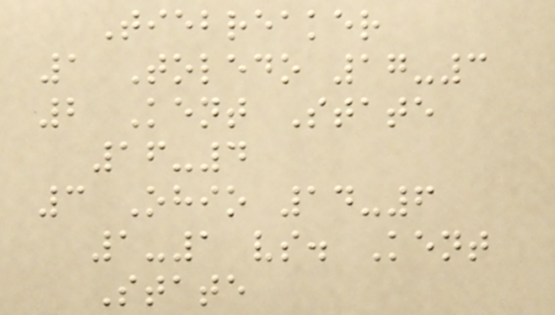Tiebreaker
1 Toledo 17-3
2 Kent State
16-4
3 Ohio 14-6
1-1 vs. Kent
State
